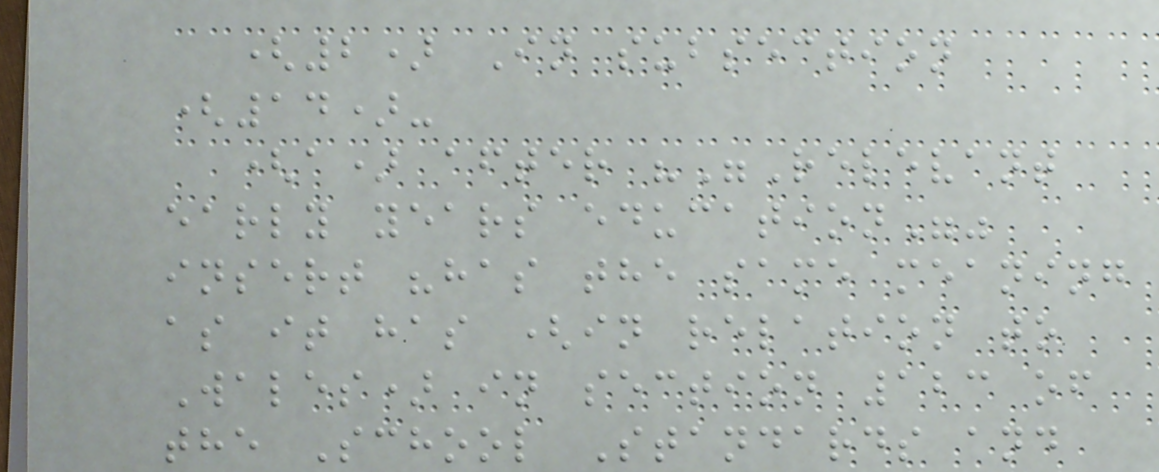(2) In subsection
(14)-
(a) after ""Relevant
early years education""
insert "has the same meaning
as it has (in relation to
Wales) in section 123 of
the School Standards and
